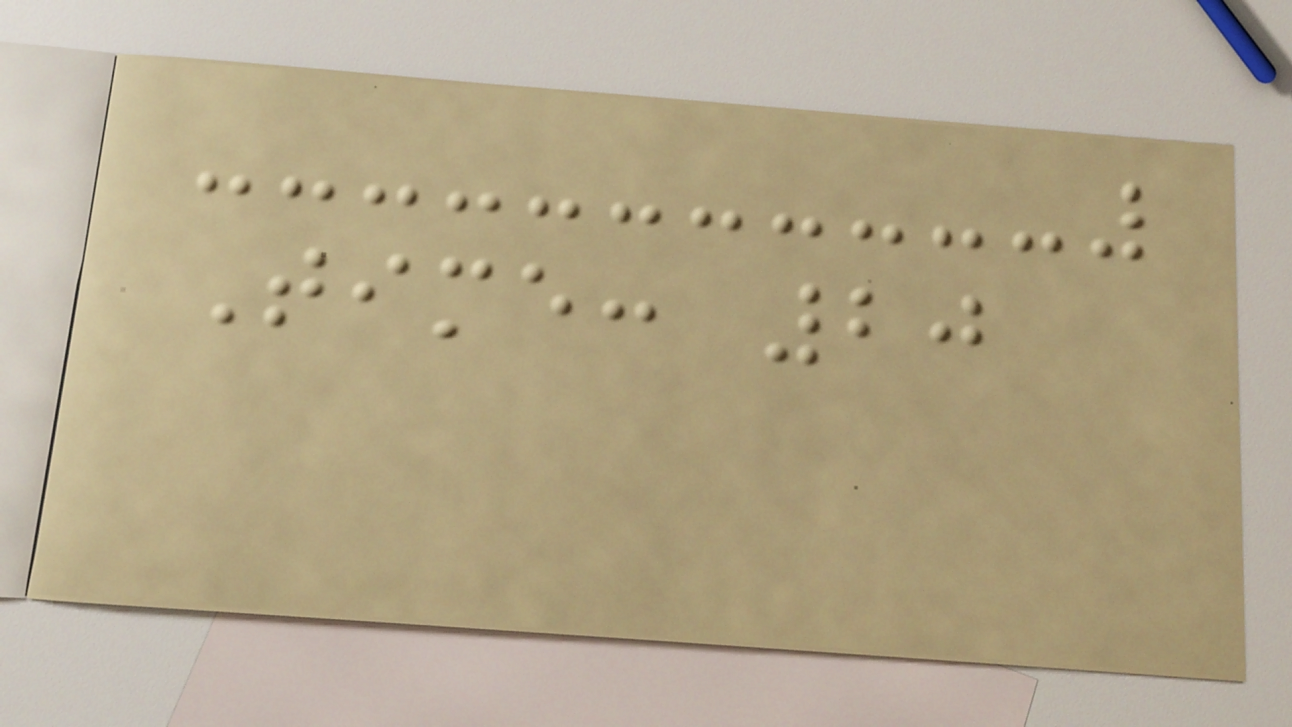Time: 20
